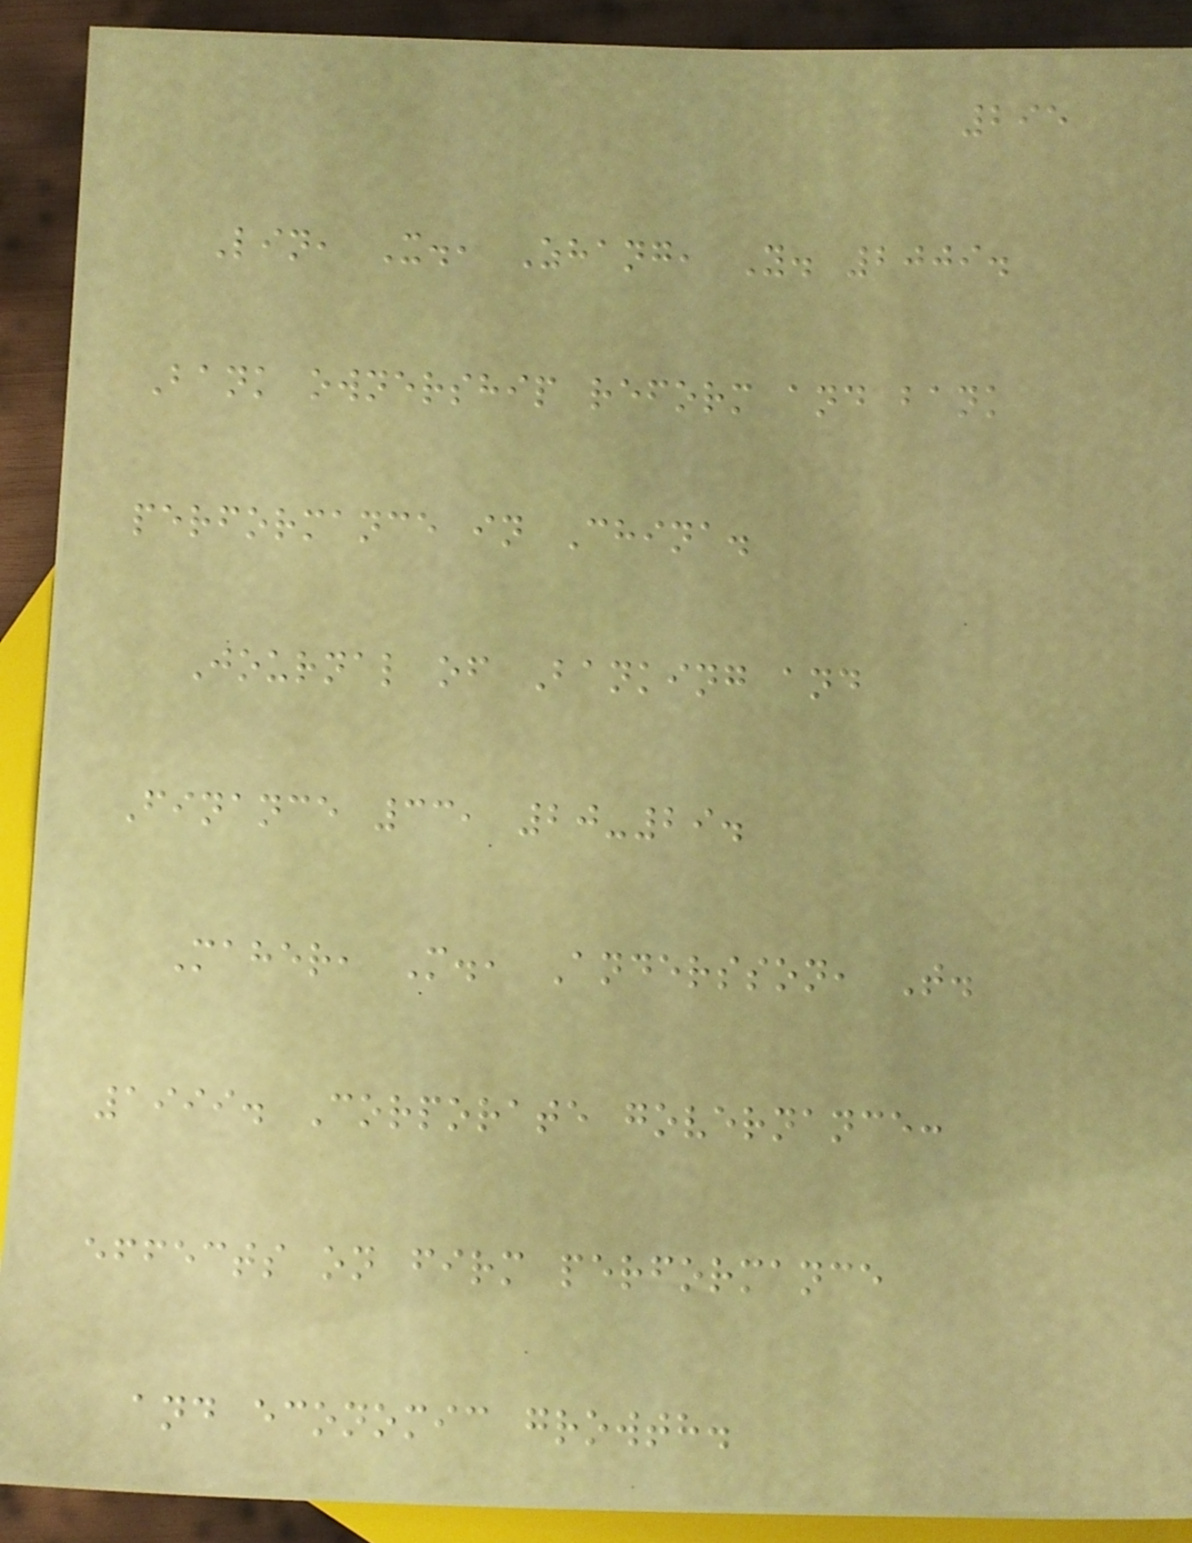295
Lin, X., Zhang, Y. 2009.
Bank ownership reform and bank
performance in China.
Journal of Banking and
Finance 33, 20-29.
Maher, M., Andersson, T.
1999. Corporate governance:
effects on firm performance
and economic growth.
